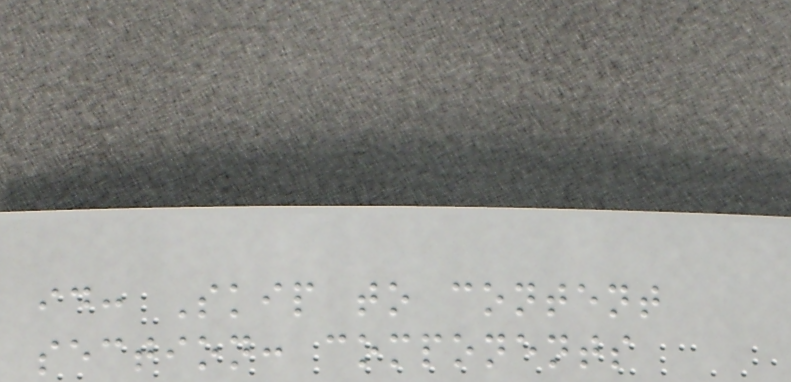id: Skip to content
section: components
